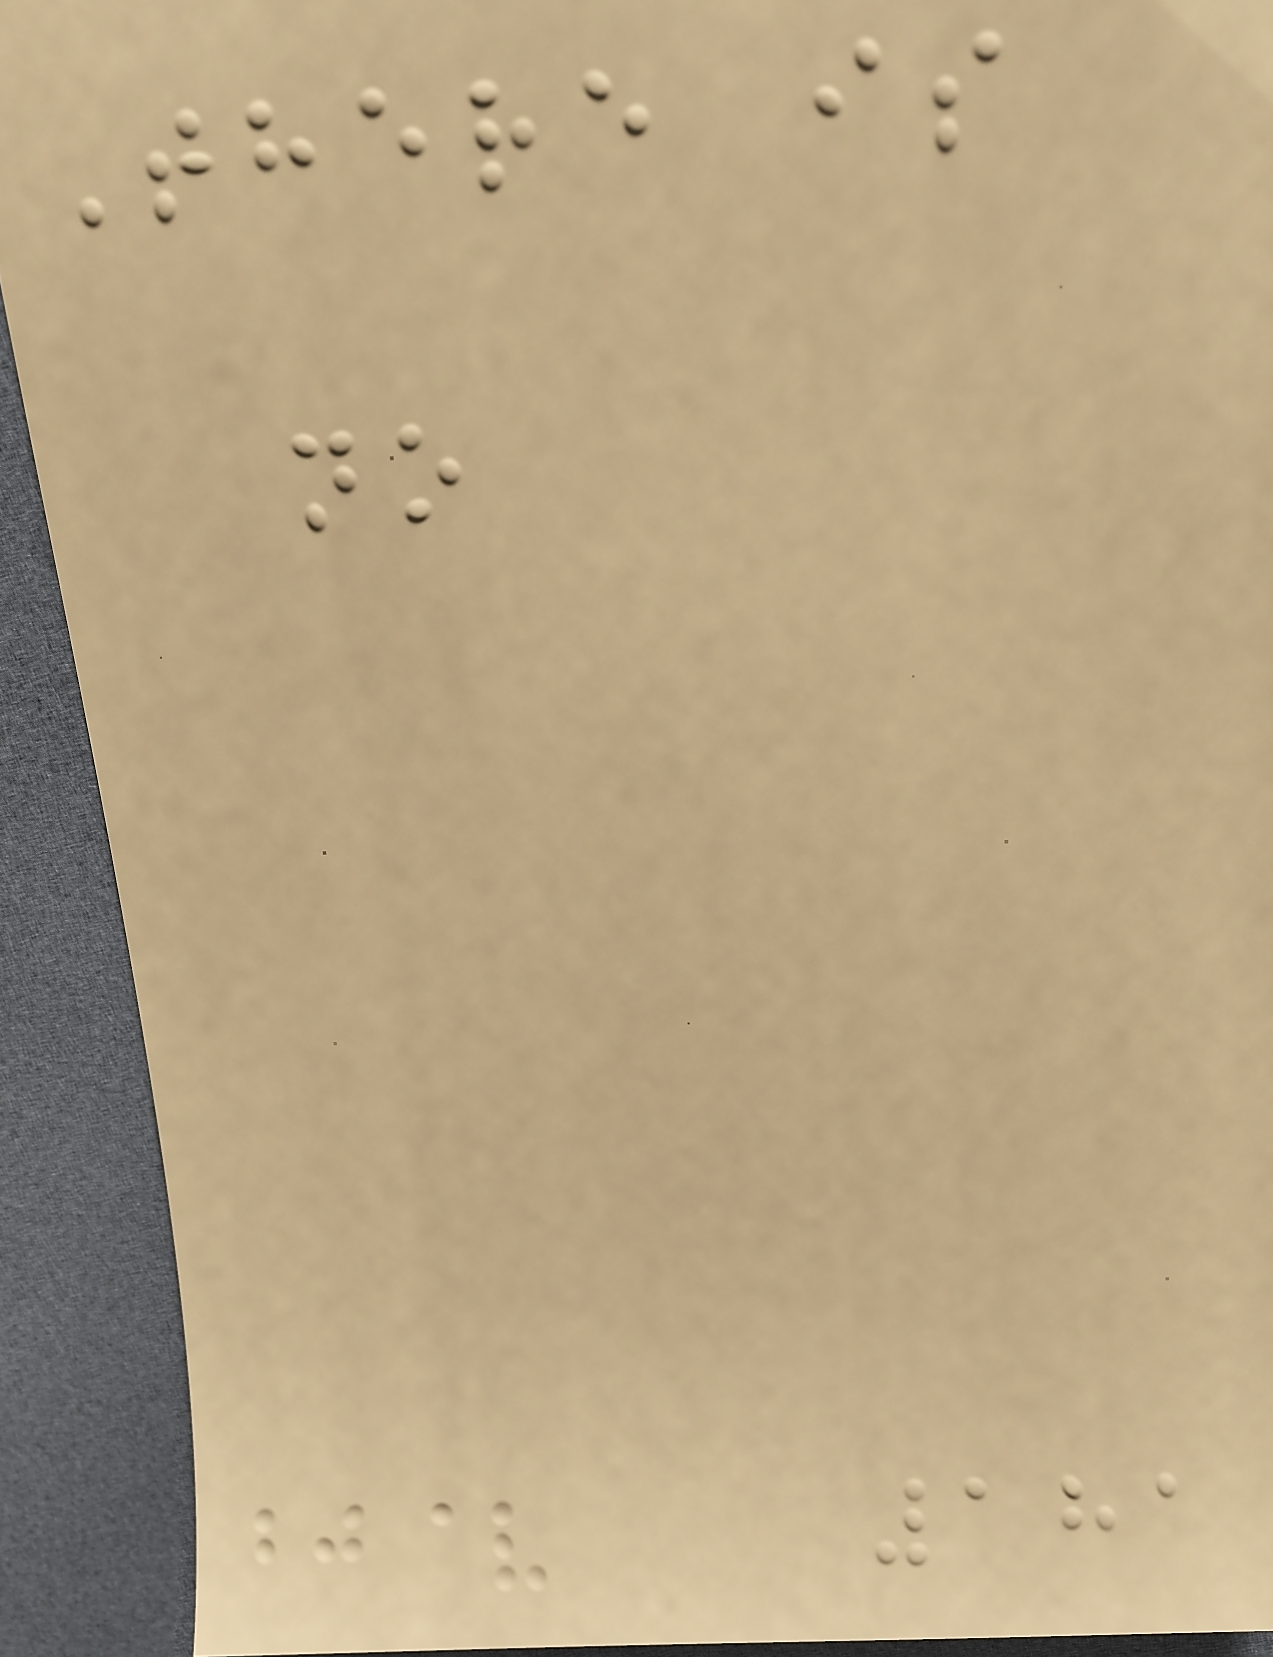There is
no
181
